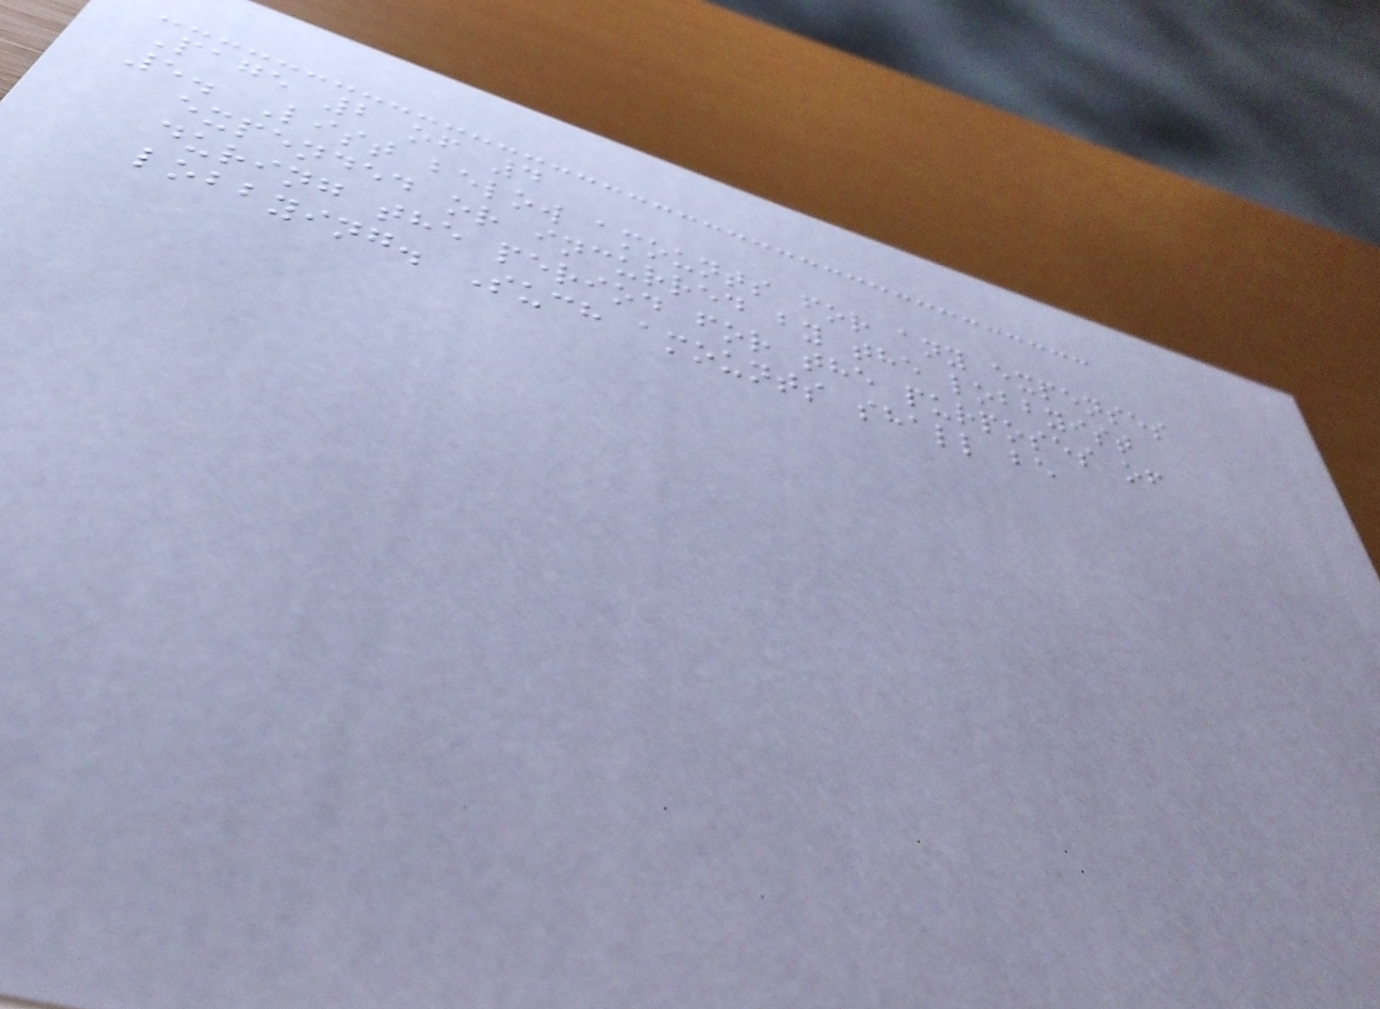Page 2 of 4
5. List below amounts for any expenses
expended or incurred by the lobbyist
during the period for the purposes of
lobbying. Such amounts shall be
